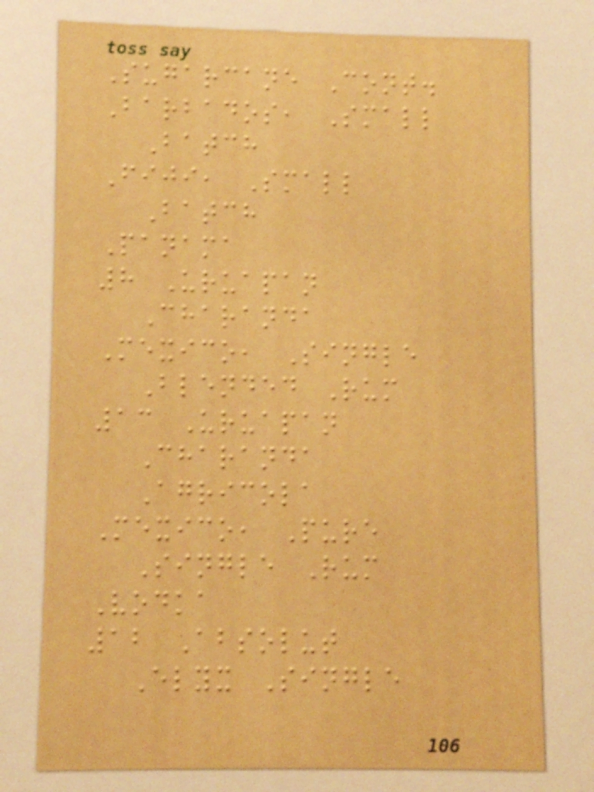Sugarcane Cont.
Barbados, Small
Batch
Fiji, Small
Batch
Panama
8 Uruapan
Charanda
Mexico, Single
Blended Rum
13 Uruapan
Charanda
Agricola
Mexico, Pure
Single Rum
Vodka
12 Absolut
Elyx Single
